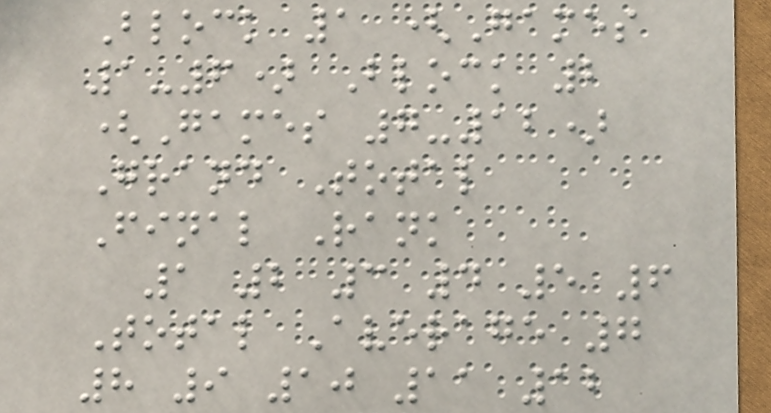Block 1 (Games
1-6) Block 2
(Games 7-12)
Grand Total
Final Rank
1 2 3 4 5 6
Total Average 7
8 9 10 11 12
